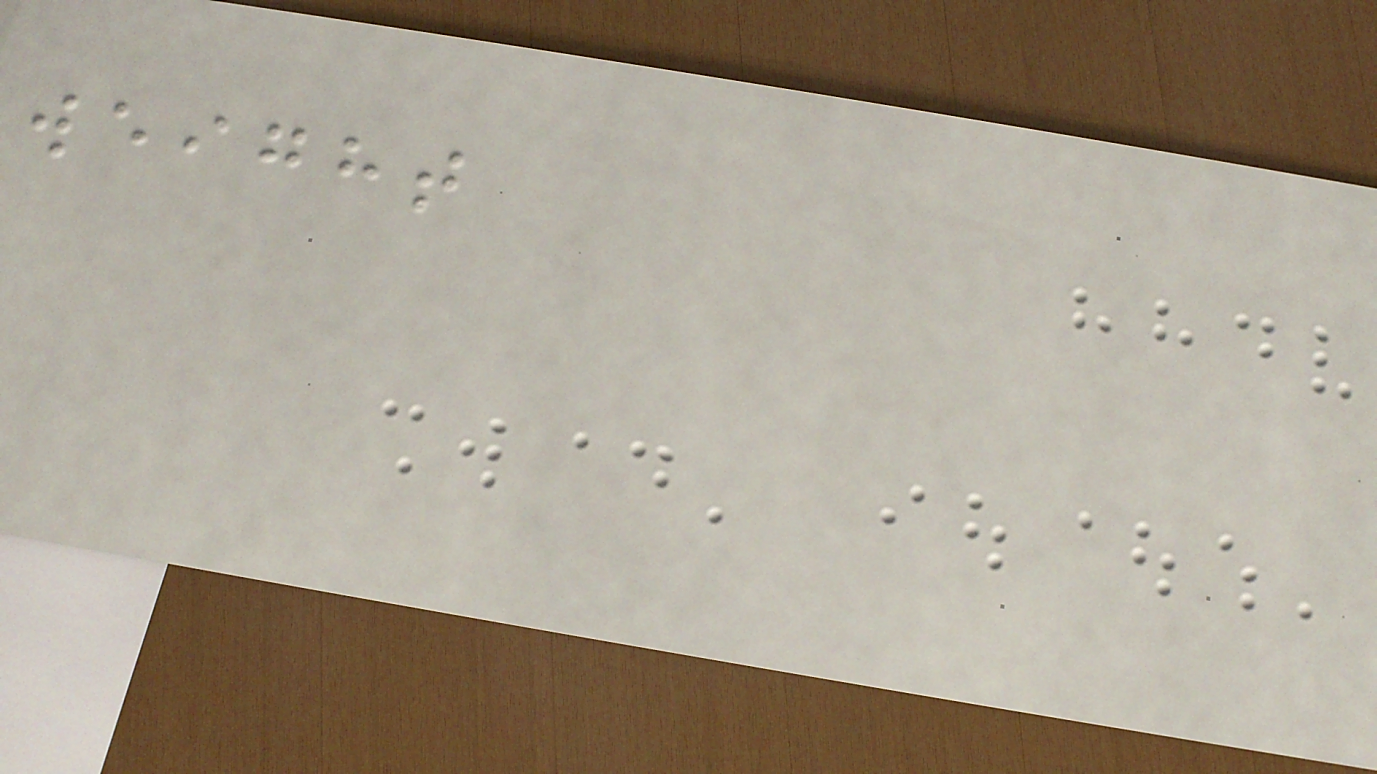weight
